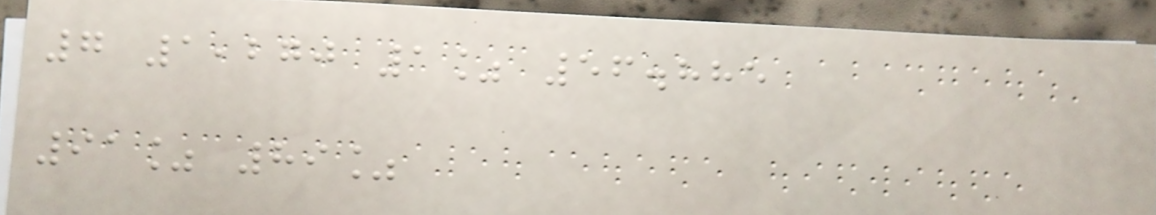7 1,270 1% 56.885
91% 89%
